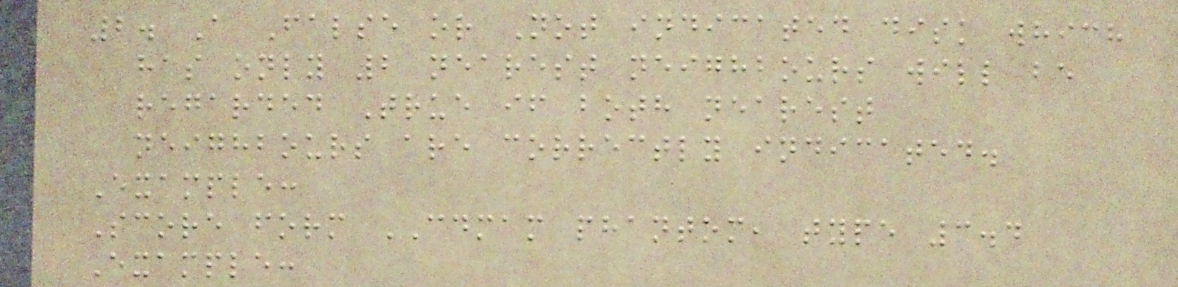2. A False or Not indicated disk which
has only 2 nearest neighbours will be
regarded True if both nearest
neighbours are correctly indicated.
Example:
Score form CDMAM phantom, type 3.4
Example:
